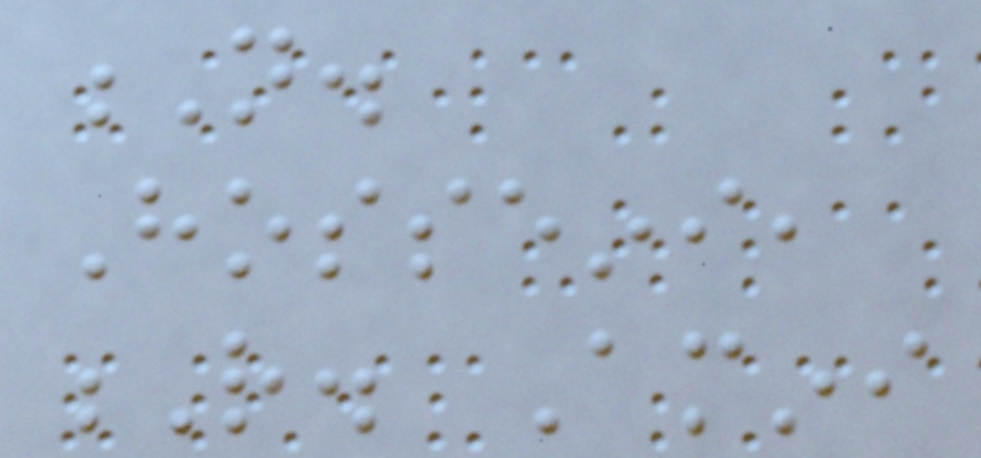N.
Hosseini,
R. Amini
